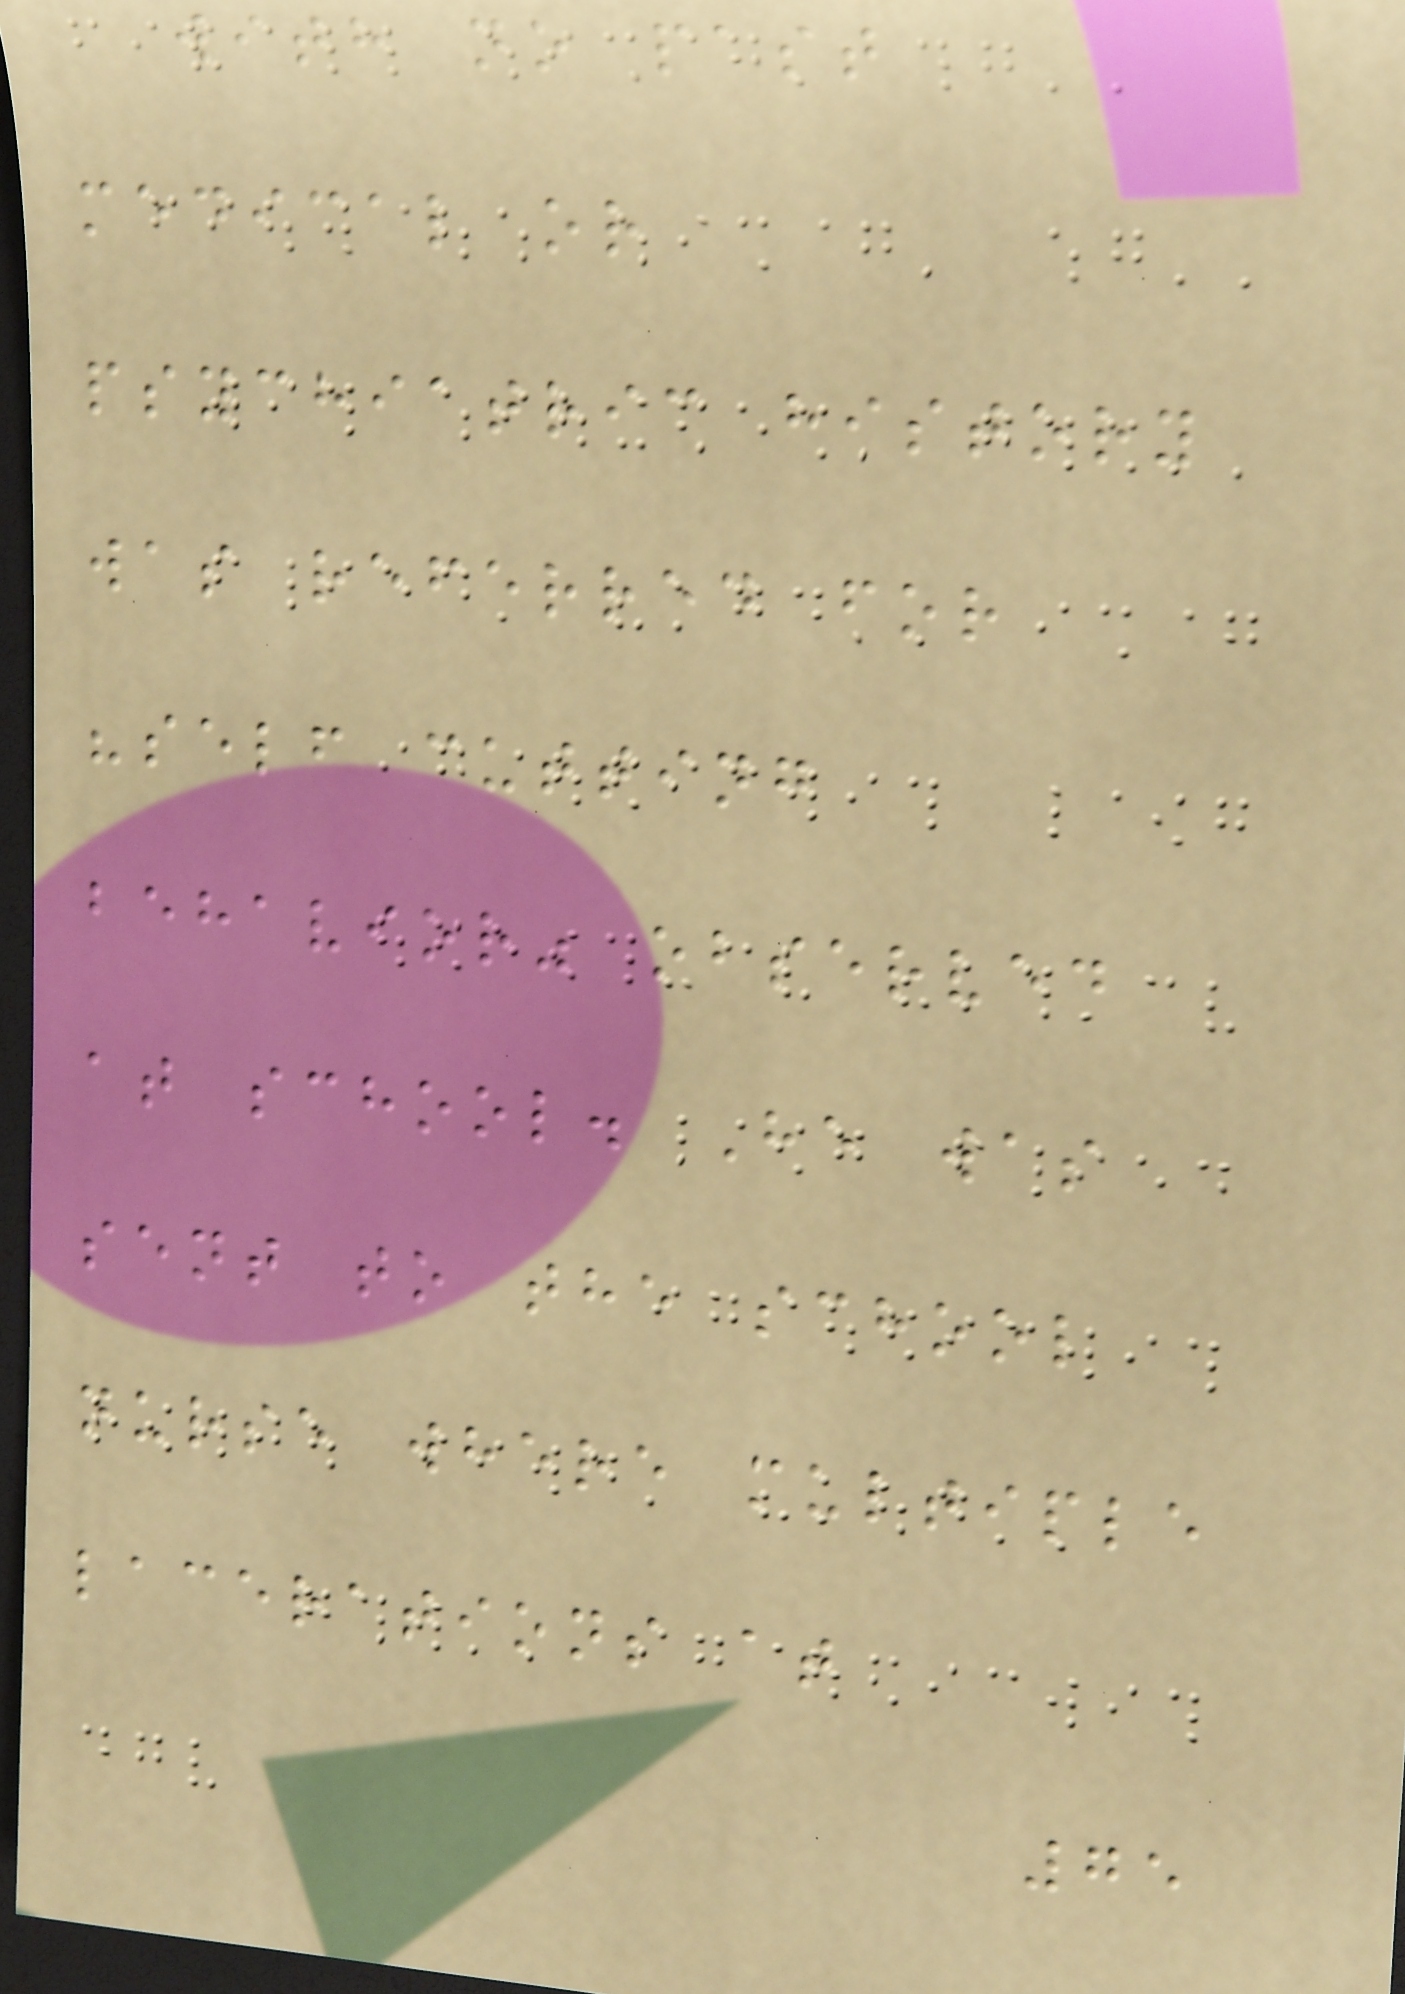with no past
medical or
psychiatric history
was referred for
"self cutting
behavior" observed
at school. He was
sent to the school
nurse where multiple
lacerations at
75
